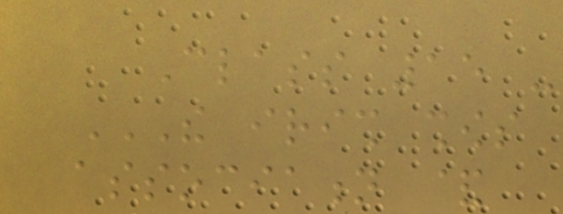Class 15 -
THE IRISH SHOWS
ASSOCIATION &
